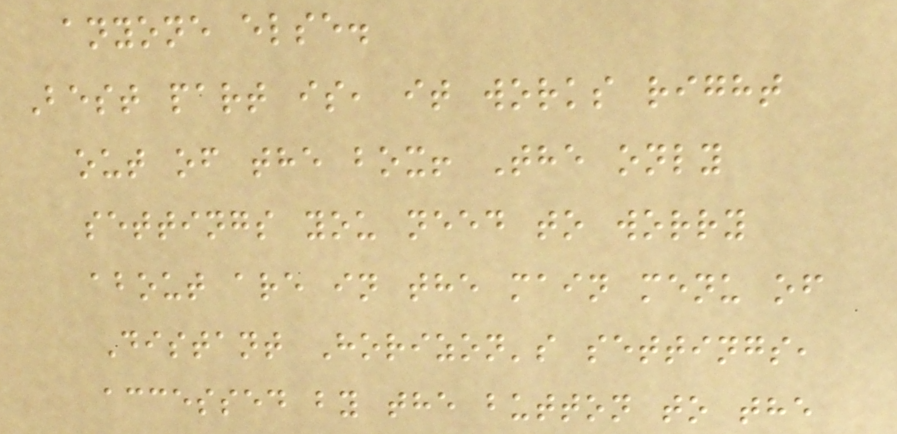anyone else.
Best part is, it works right
out of the box! The only
settings you need to worry
about are in the main menu of
Distant Horizon's settings,
accessed by the button to the
